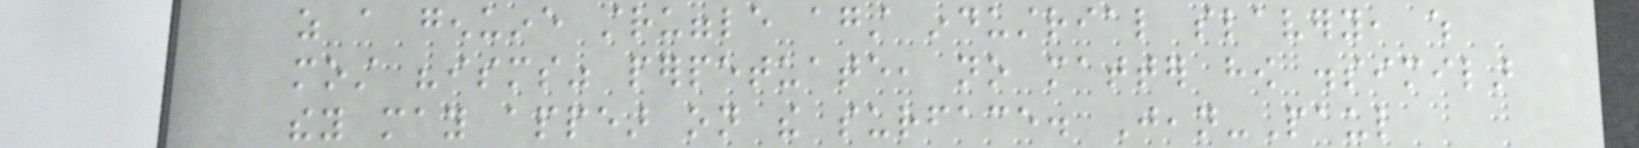as a genuine struggle against industrial slavery, which
most "isms" perpetuate, no matter how dissimilar
they may appear on the surface. Jean-Paul
